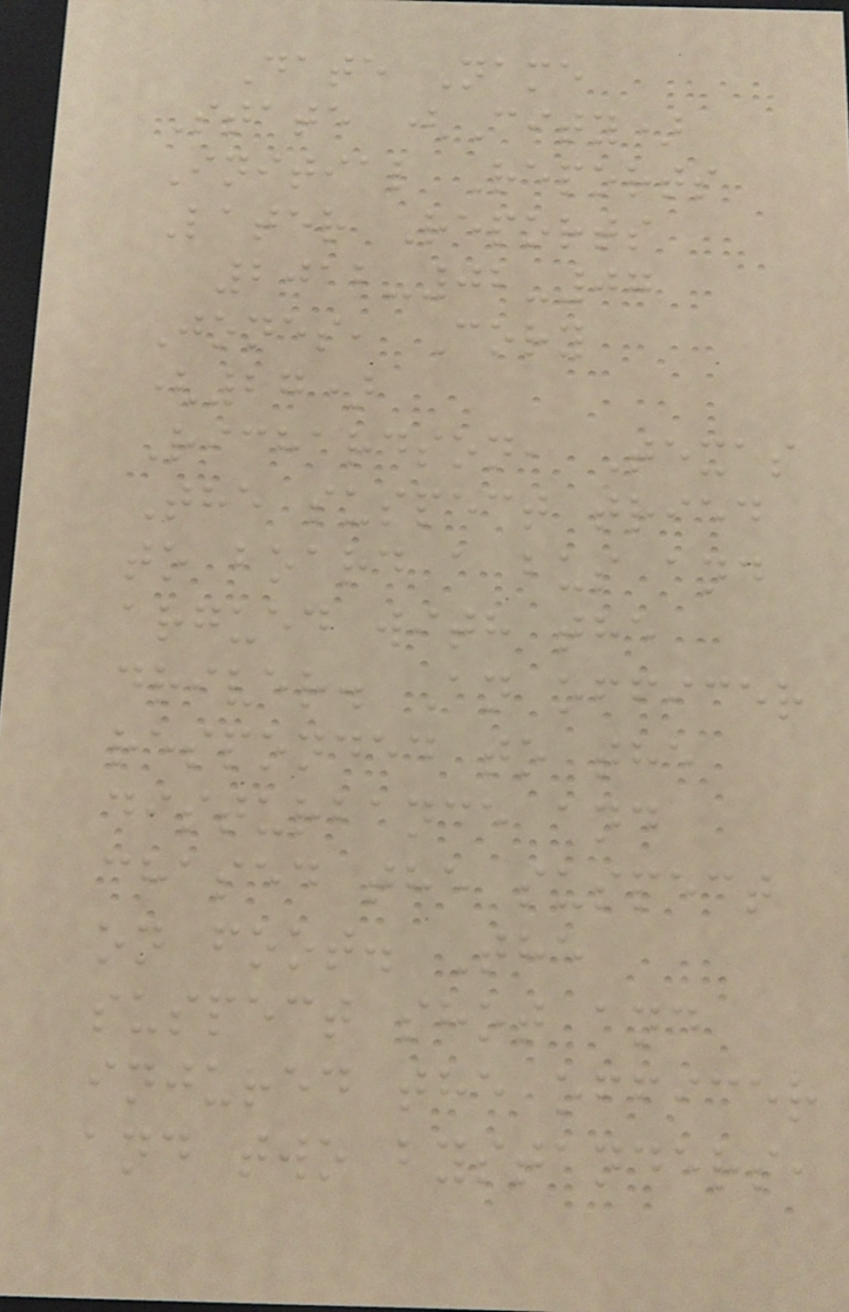Date Name
State (City)
Initial Reports
Later Reports
2012-02-07
Jones, Cory
(27)
Richardson, Texas
The suspect tried
to board a bus and
argued with the
driver. An officer
responded to the
disturbance and
chased the suspect
on foot. The
suspect shot and
injured the officer
and two bystanders,
